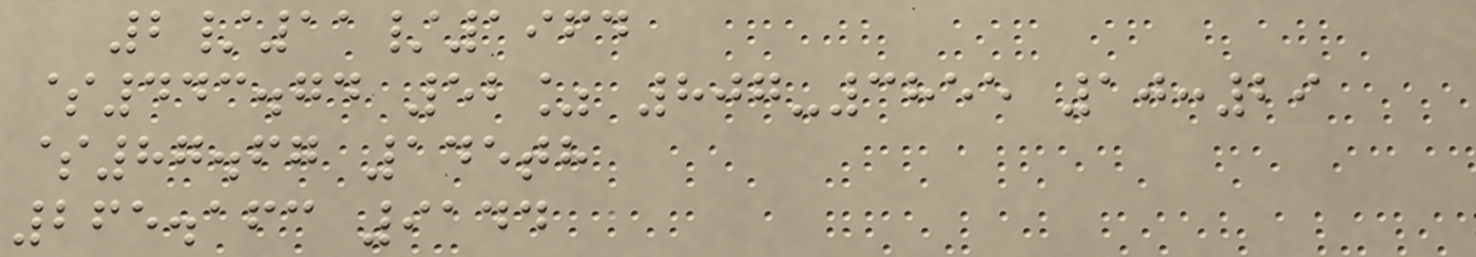2/11/1964
$443.74 52% 807-3855 10:29
$87.67 145th
265.163 9144
